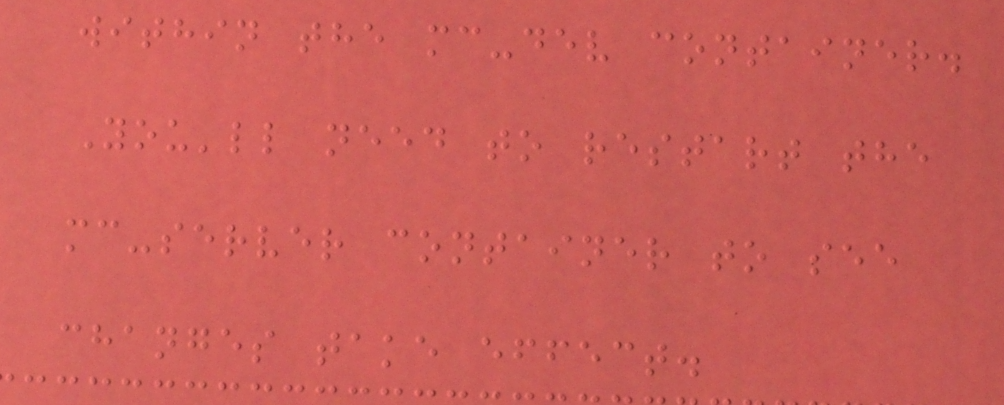within the mc-dev container.
You'll need to restart the
mc-server container to see
changes take effect.
